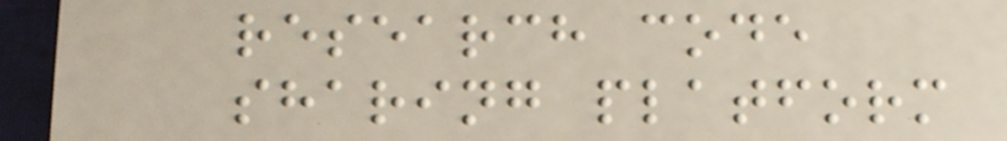research code
sharing platform
